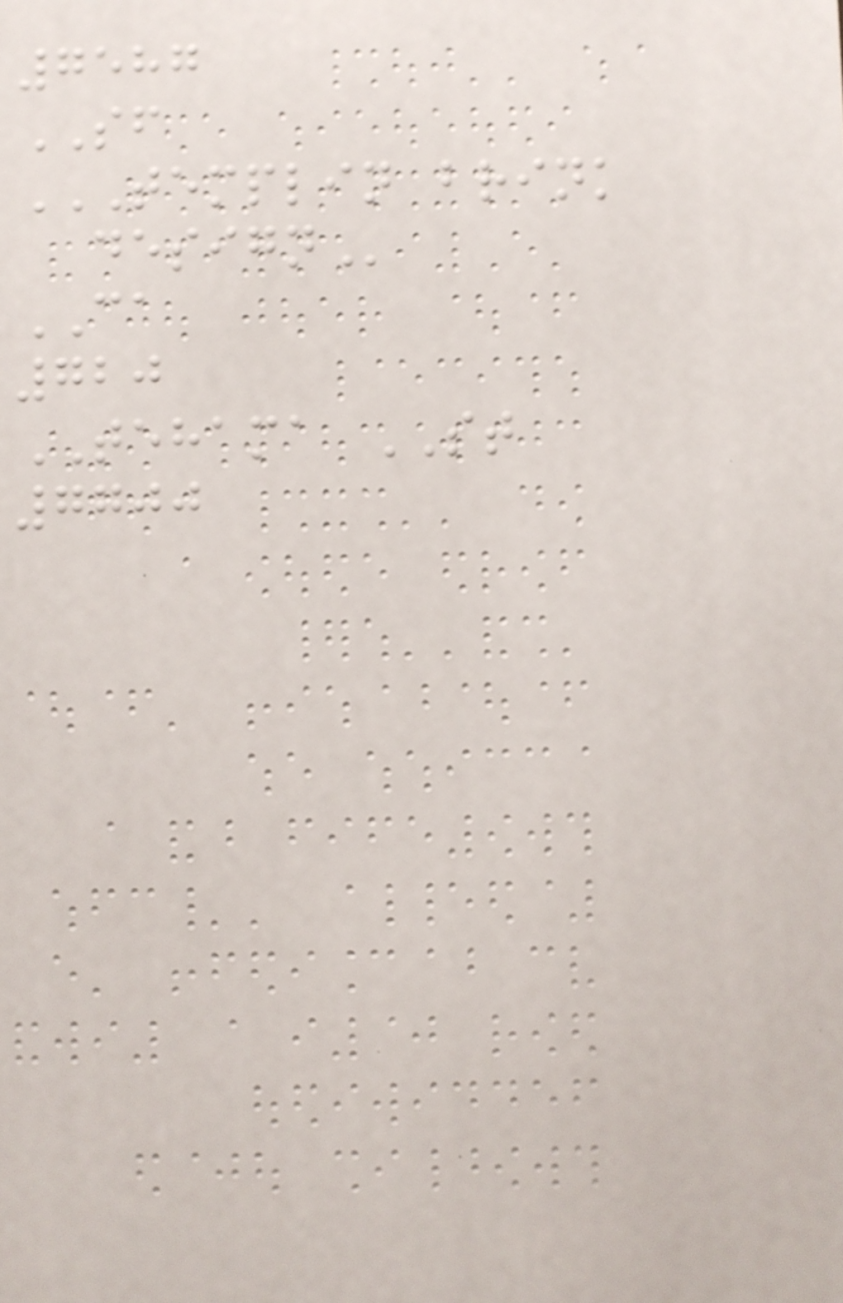7587
SF
TEMPLIN BRINK
DESIGN
CA
720
TEHAMA ST
7700
